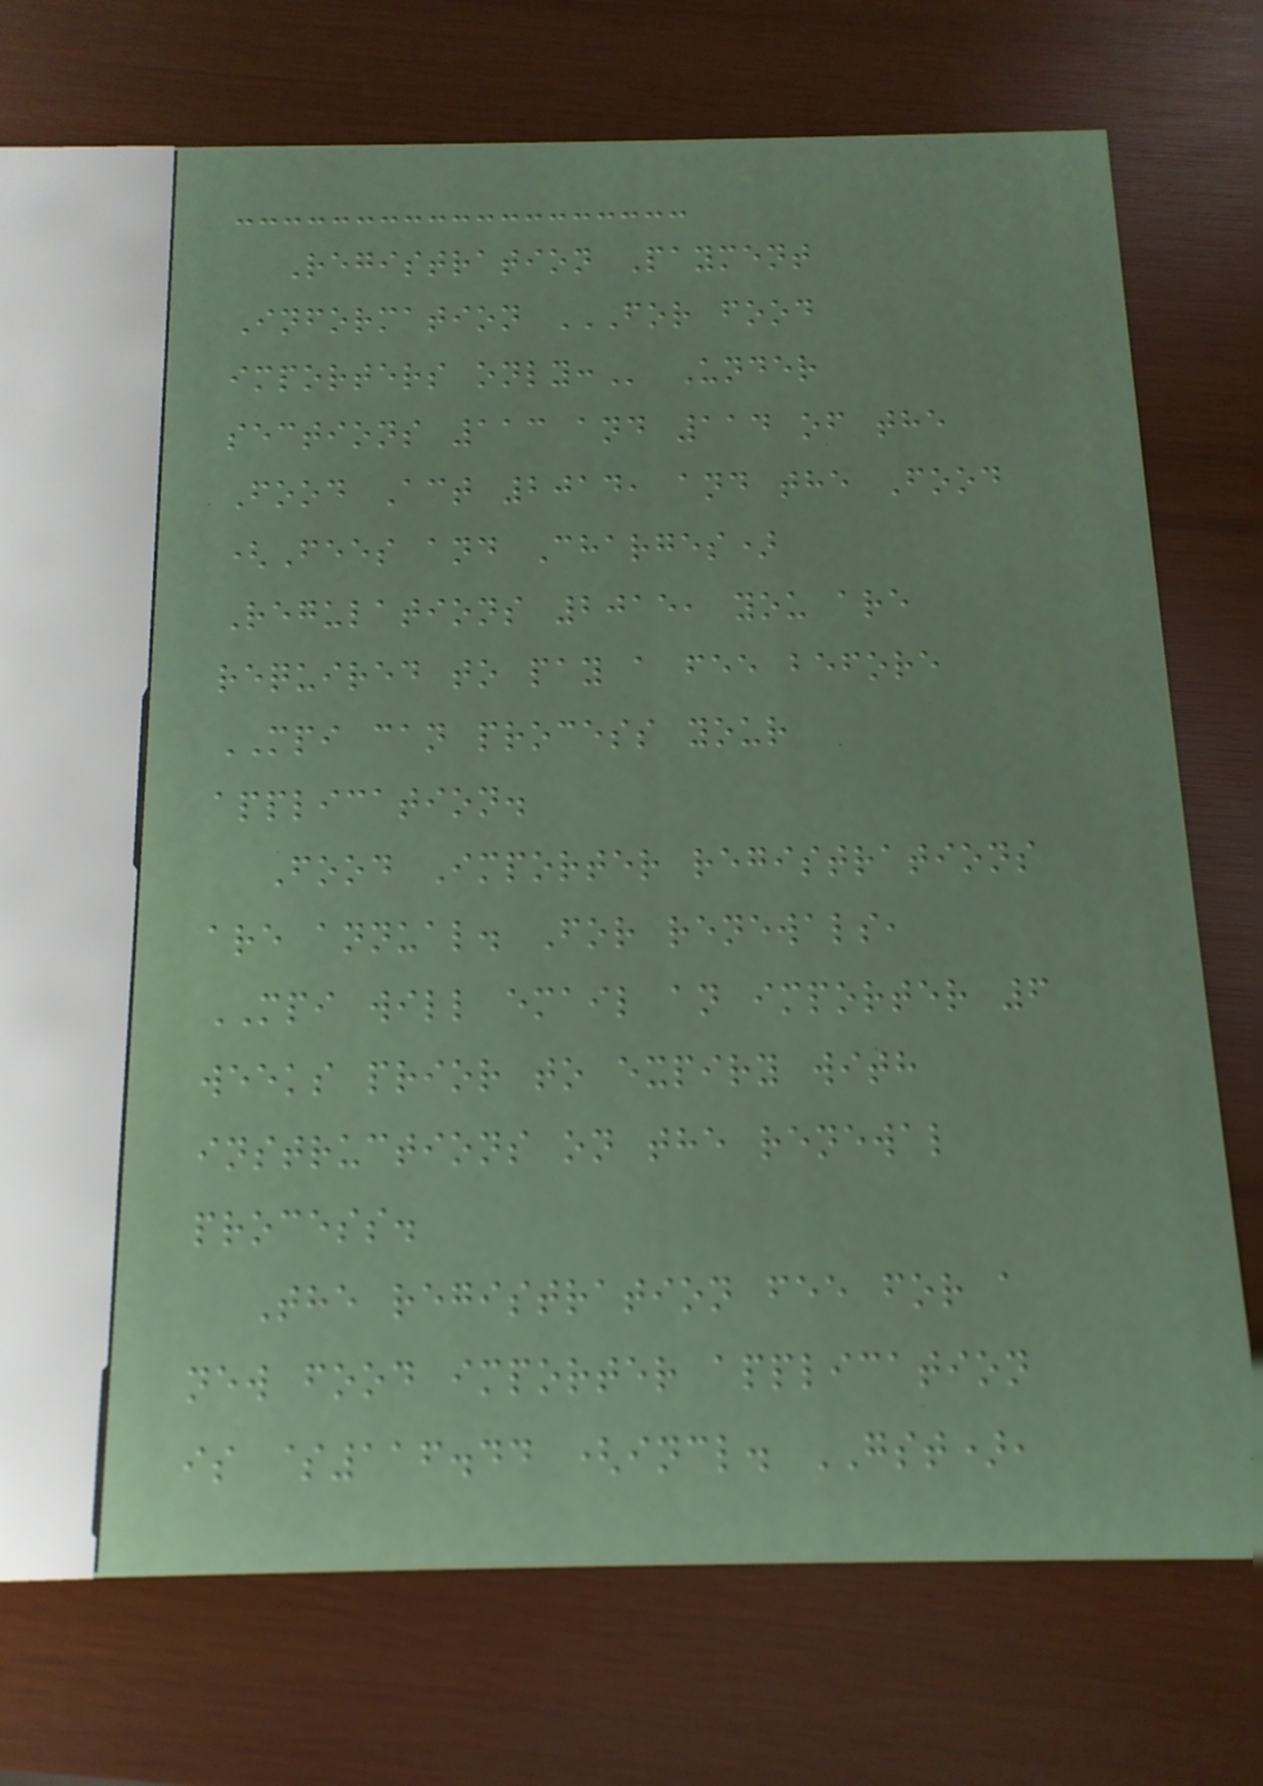Registration Payment
Information FOR FOOD
IMPORTERS ONLY: Under
sections 113 and 114 of the
Food Act 2014, and the Food
(Fees and Charges)
Regulations 2015, you are
required to pay a fee before
MPI can process your
application.
Food Importer registrations
are annual. For renewals,
MPI will email an importer 6
weeks prior to expiry with
instructions on the renewal
process.
The registration fee for a
new food importer application
is $116.44 (incl. GST),
